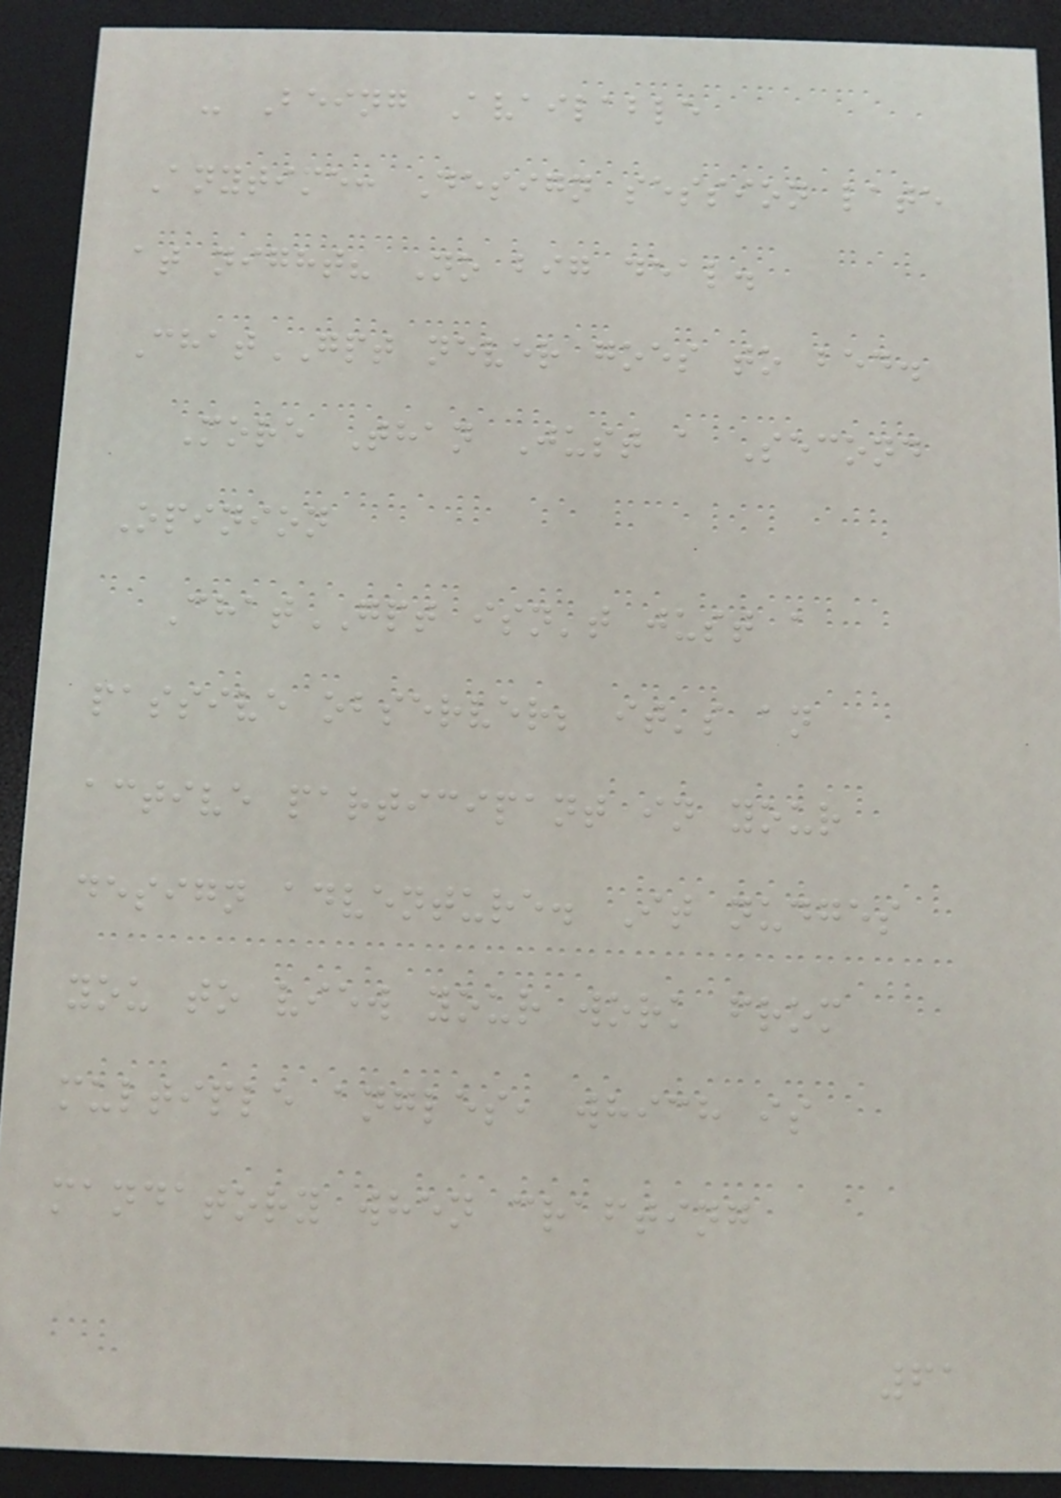- Being Available
Anytime: Design session late
at night? No big deal.
ChatGPT never goes to bed.
More Than Just a Second
Opinion
ChatGPT isn't just a
passive observer; it's an
active participant in your
design adventure. It nudges
you to view your work from
multiple angles, which is
mandatory when crafting
61
